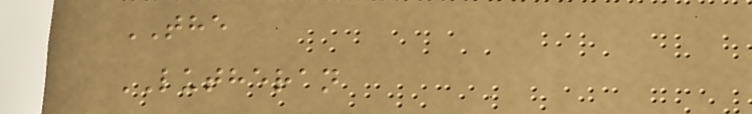THE
LUTHERAN
